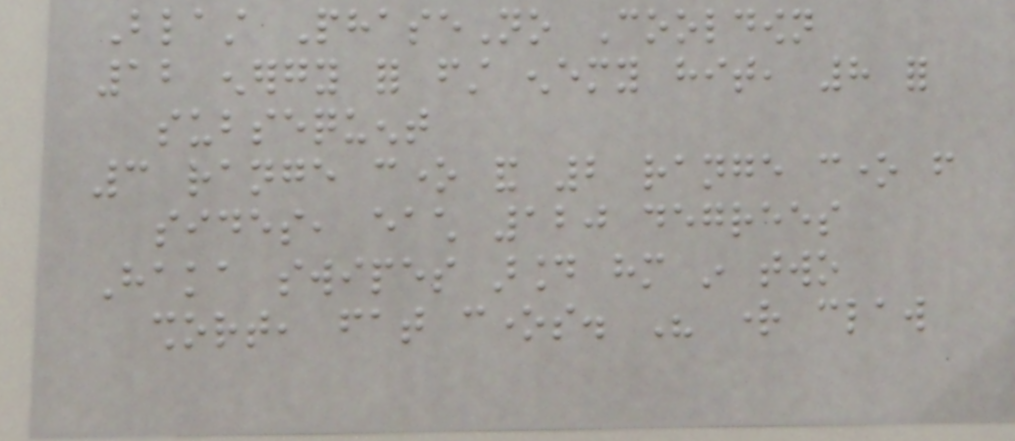Blast PhaseNo Cooldown
12 energy for first enemy hit, 8 for
subsequent
3 range cone and 2 range cone from
sides, each 120 degrees
Haka swipes around him in two
short, fat cones. His right claw
